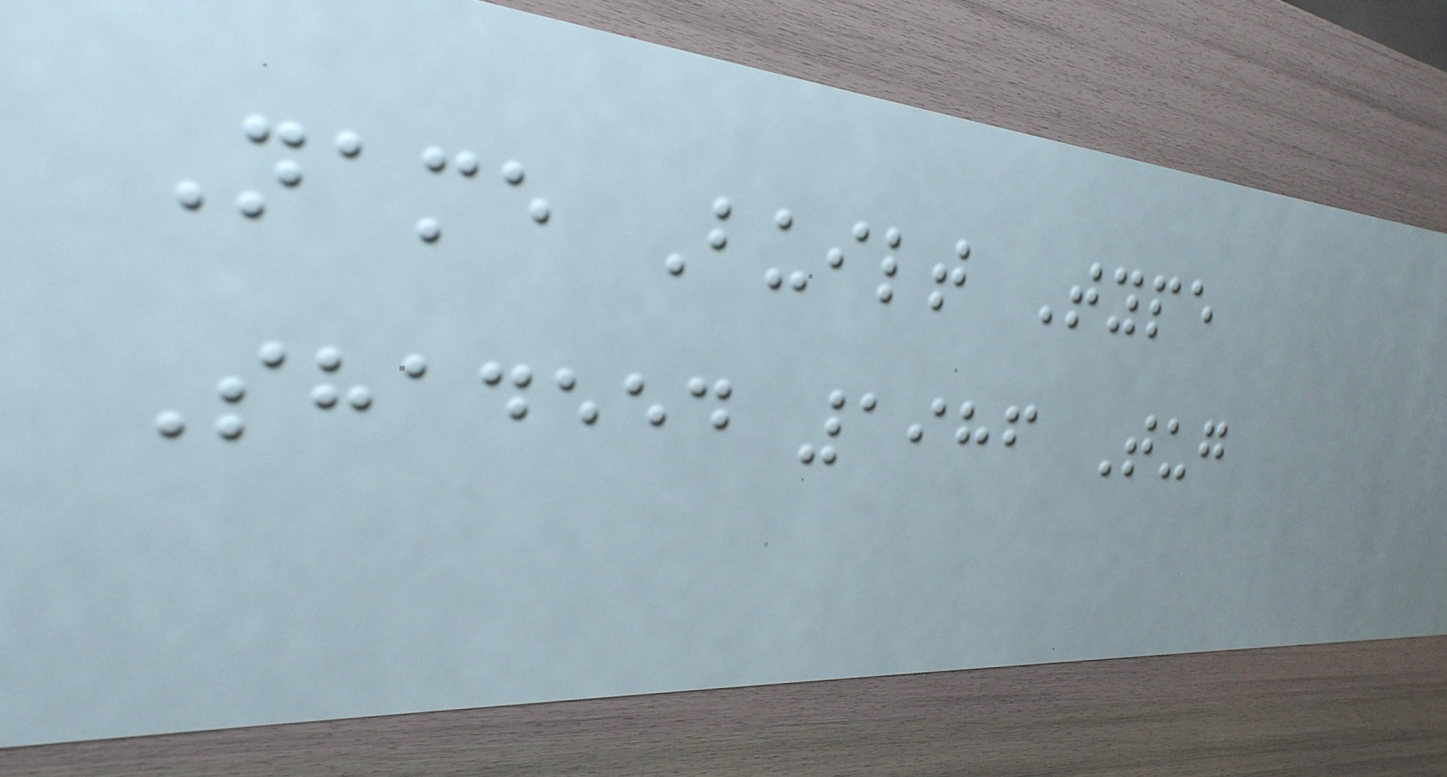Name Built Type
Shadeed 1986 Tug
